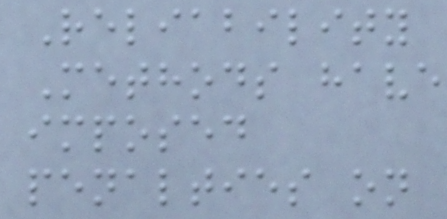Reliability
Methods have
imposed
penalties on
